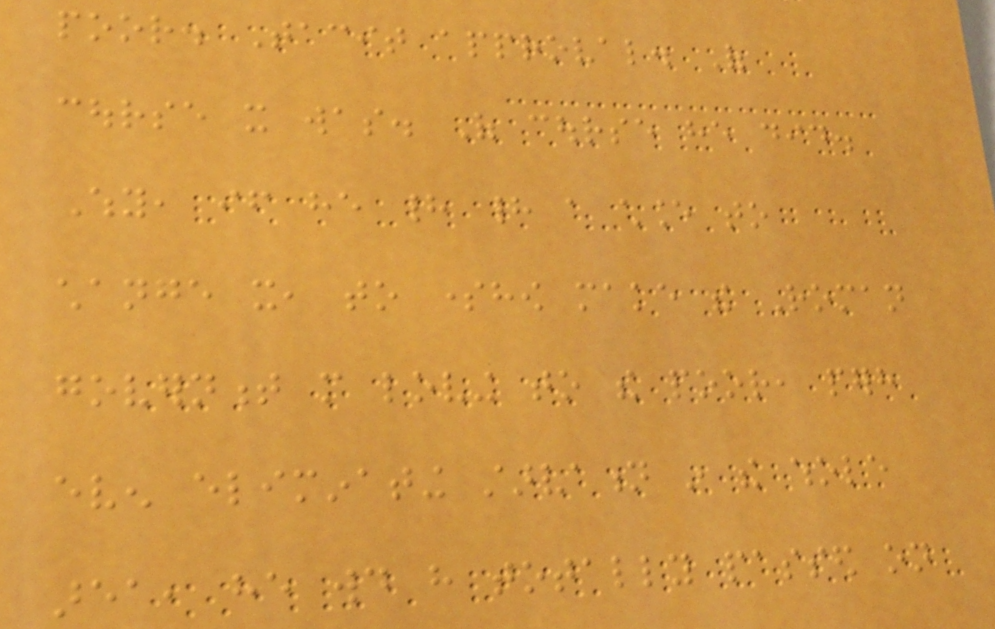poor. Tacit approval. Of
course it was. Of course he did.
Why, if he had had a chance to
change it, to somehow make the Roman
government more loving to the poor, perhaps
even eliminating starvation in the whole
area, he would have totally passed on
